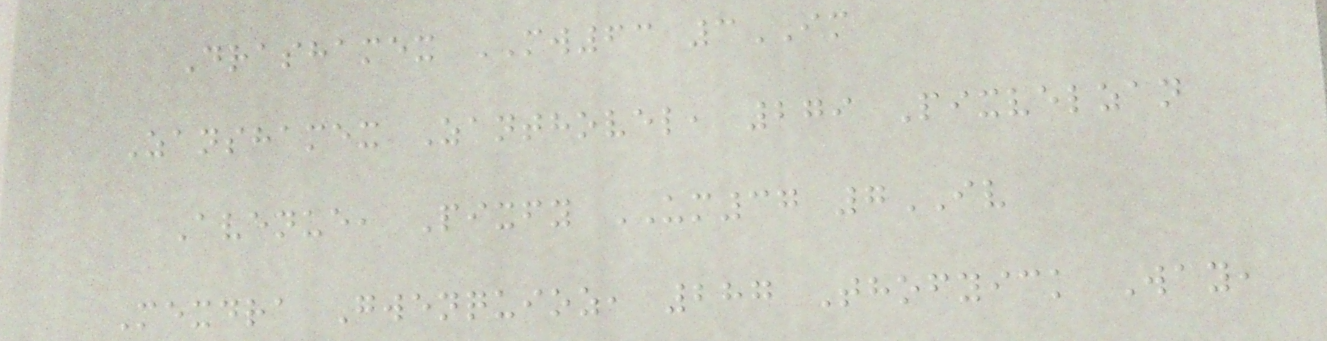Drashamex MW63 3IM
Zanshamex Zanthovel, 279 Pixvelzan
Avenue, Pixfy UM37 7IV
Mexdra Gwenquioz, 287 Thofyick Way,
